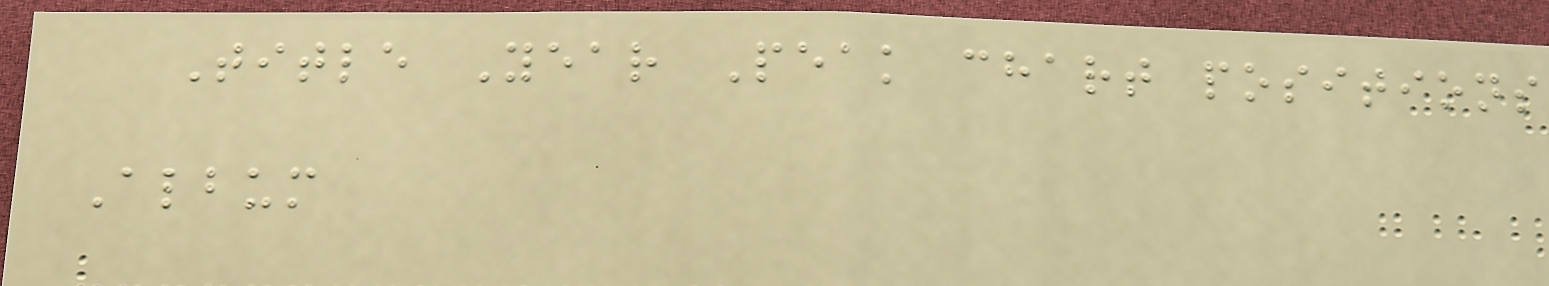Title Year Peak chart positions
Album
